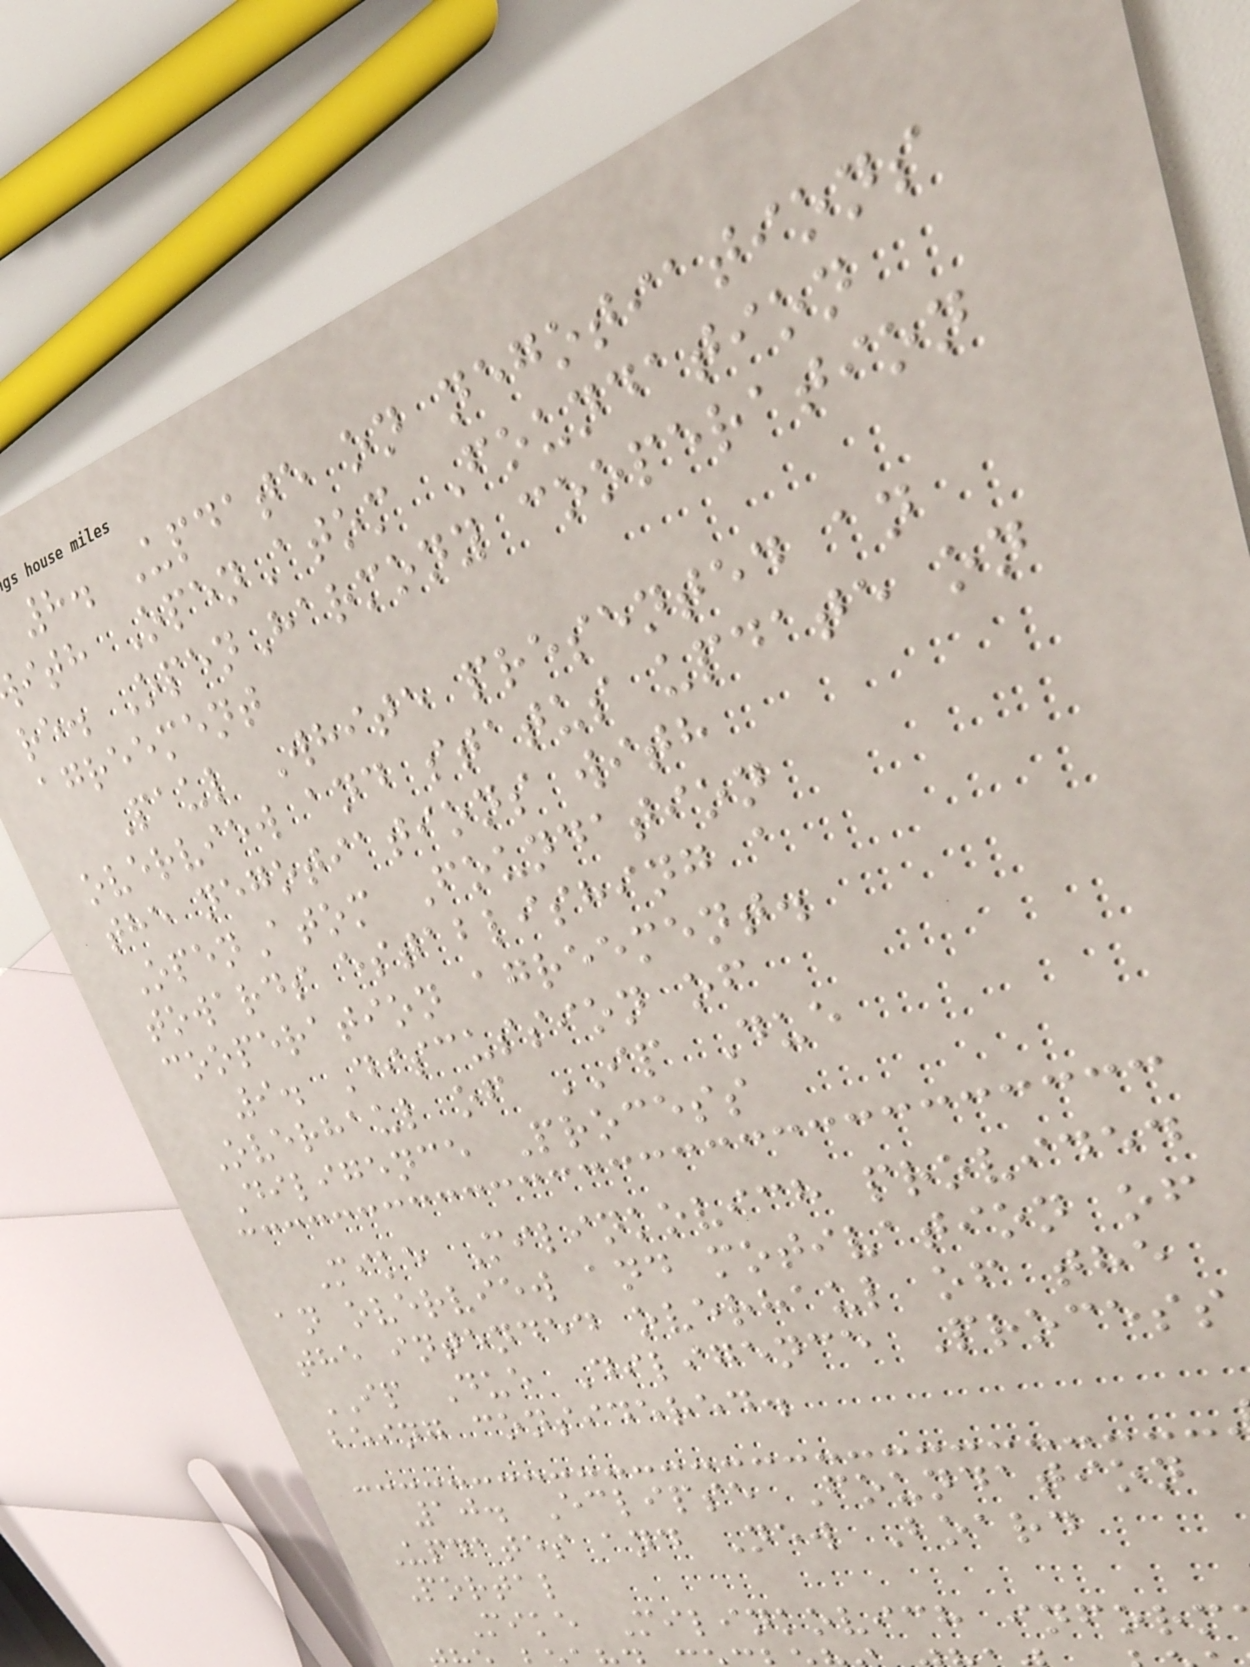8. Update on negotiations
ith OpenAtom Foundation
re. OpenHarmony cooperation
agreement
Paul White presented an
overview and status update on
the negotiations with
OpenAtom Foundation
towards establishing a
cooperation agreement.
9. Discussion of
Overhaul of IP Due
Diligence Process
Mike Milinkovich provided
an overview and motivation of
the intended overhaul of the
IP Due Diligence Process
being considered.
10. Eclipse Foundation
Updates and New Board
Portal
Mike Milinkovich inform
